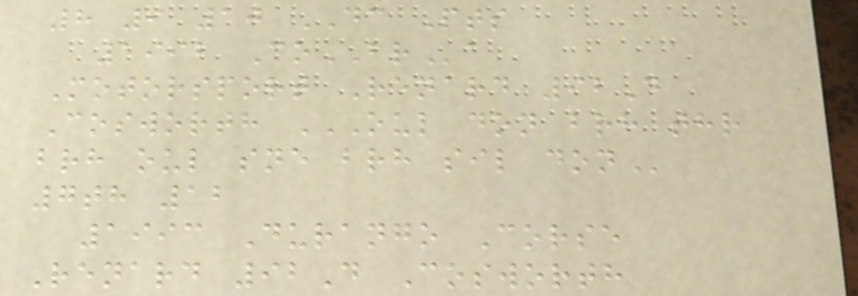8 9 10 DC Pts
1992 CoBRa
Motorsport Renard 92D
Cosworth OUL DON BRH THR
BRH OUL SNE BRH SIL DON
7th 12
1993 Durango Corse
Renard 92D Cosworth
